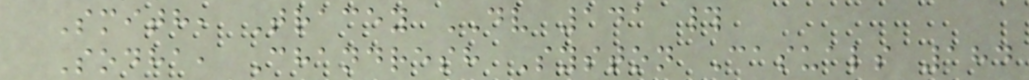Smith, Tracey DV 141 #
Sodha, Chandresh Syston Casuals 184
